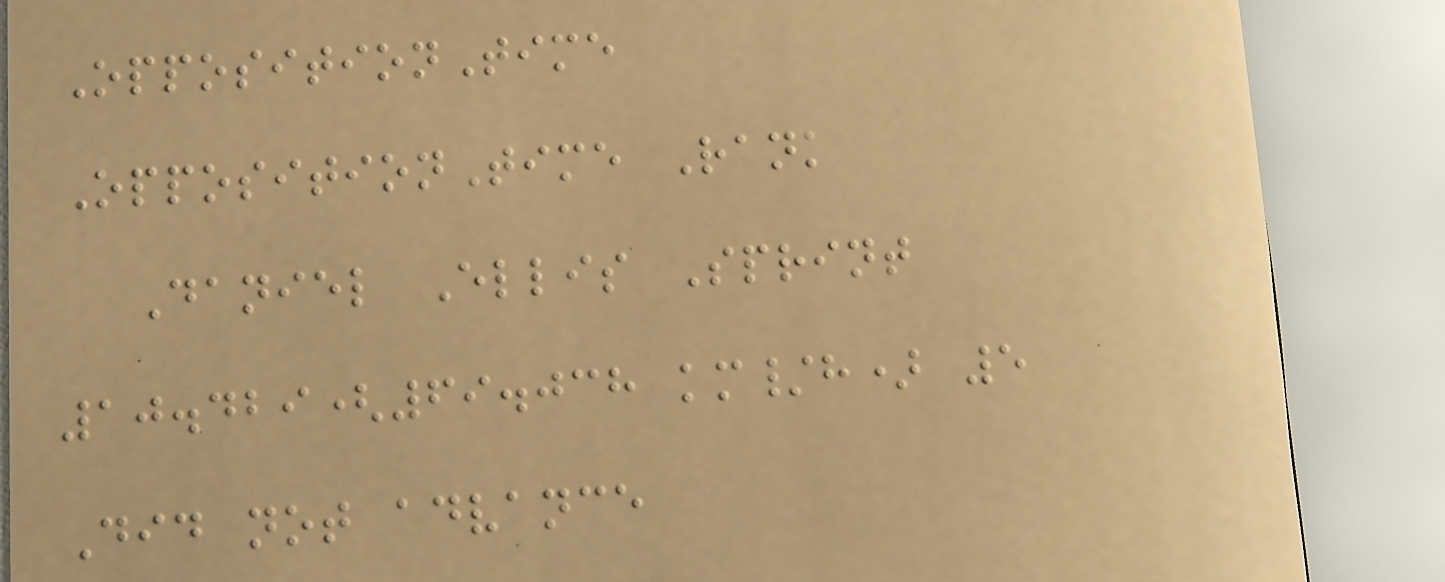OppositionTime
OppositionTime Rank
Daniel Ellis Sprint
10.429(69.038 km/h) 5
Did not advance
